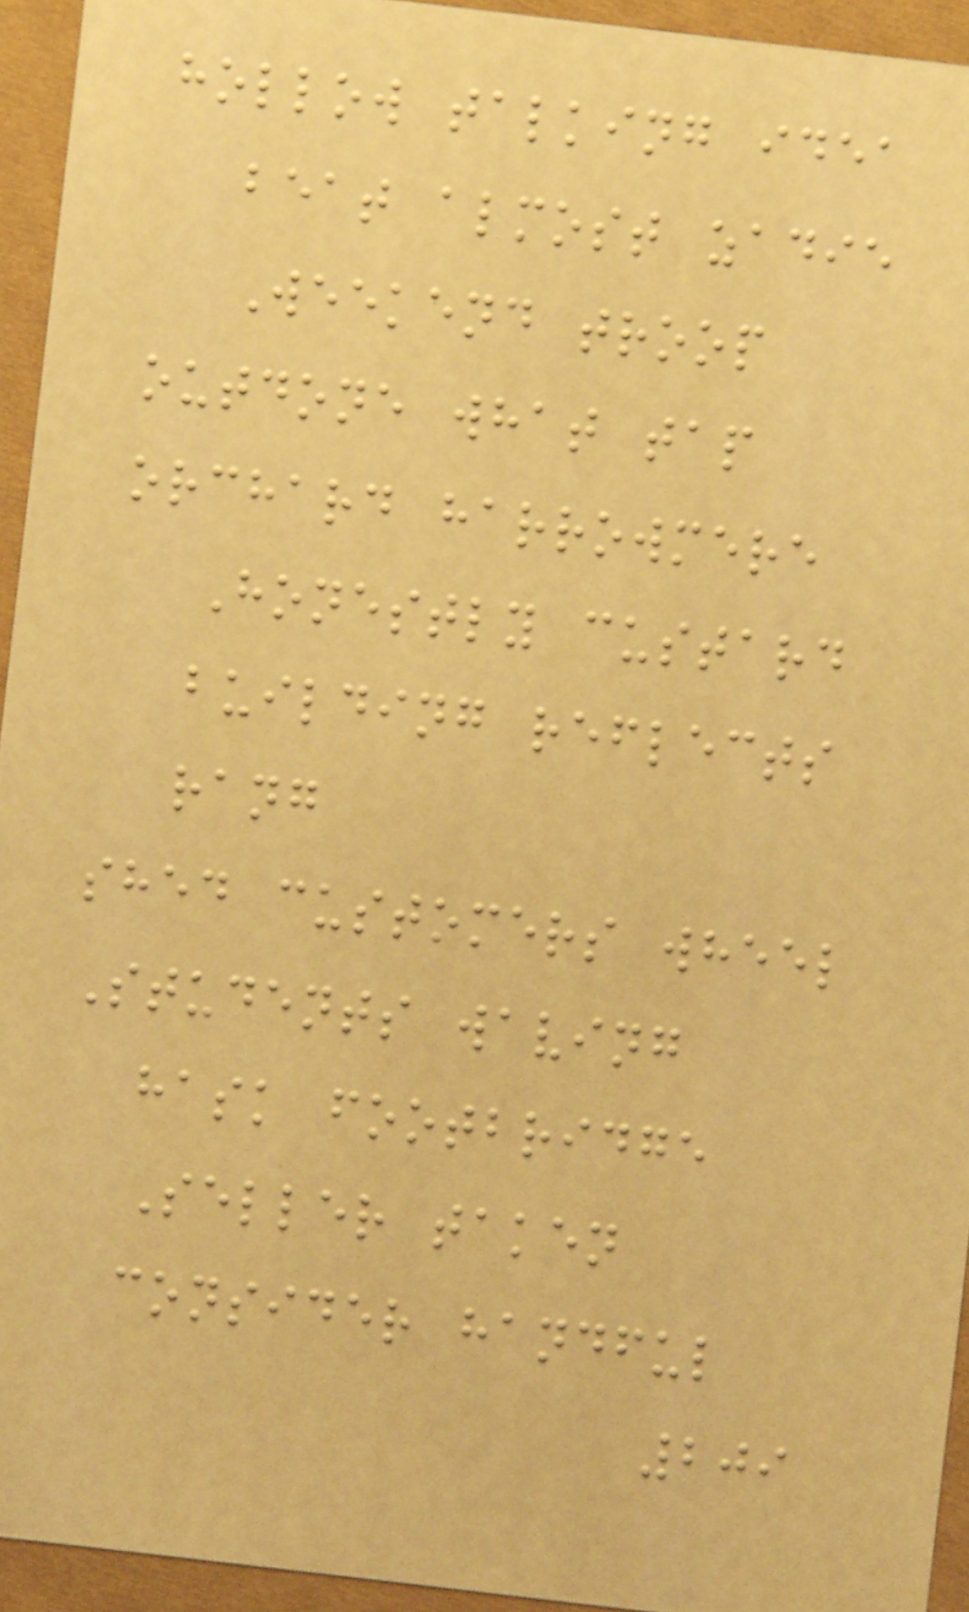hollow talking idea
beat almost zadie
Weekend troop
outdone what tap
orchard harrowmere
Honestly custard
building reflects
rang
shed customers wheel
Students waving
hask footbridge
Seller taken
consider handful
209
